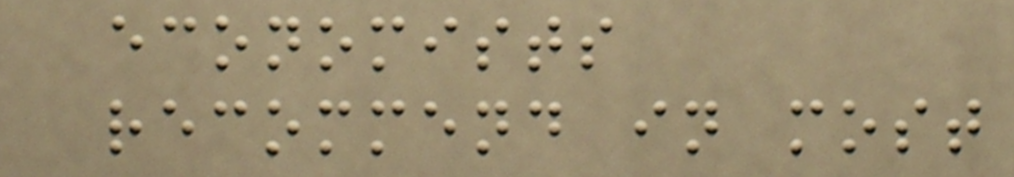economists
recommend in most
